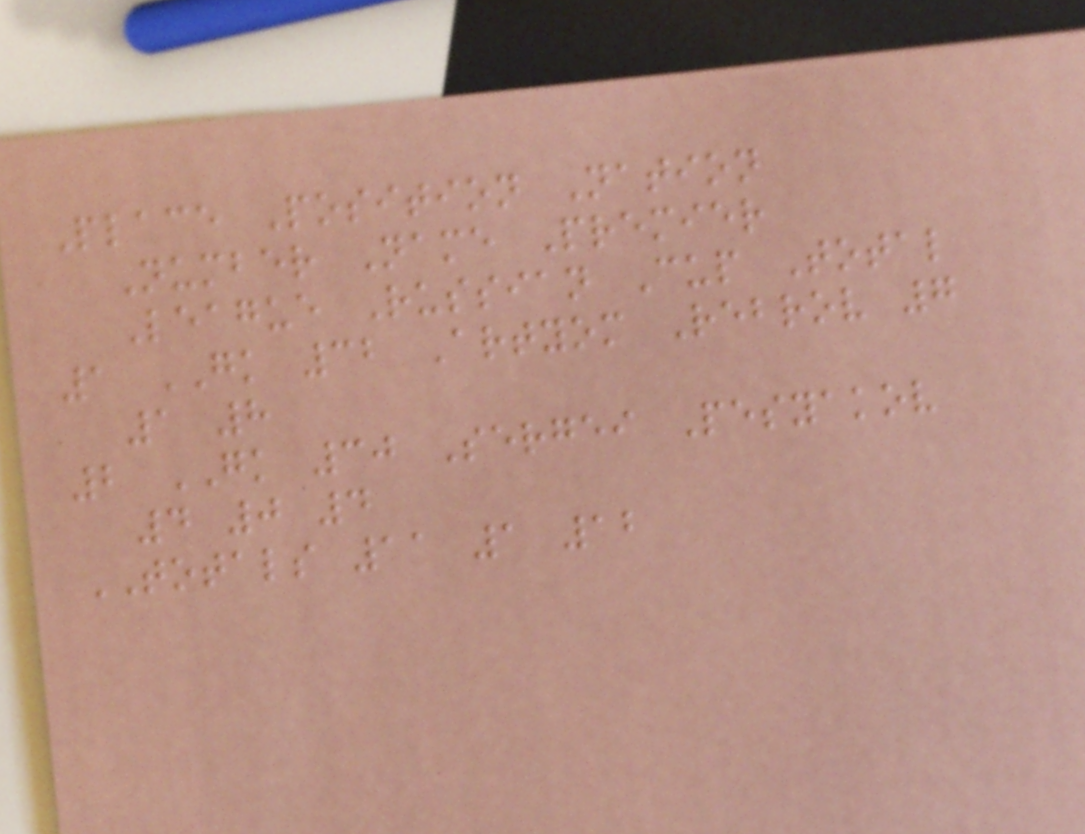Place Position Nation
Number Name Premier
League Russian Cup Total
1 GK 32 Artyom Rebrov 7
1 8
2 GK 30 Sergei Pesyakov
4 0 4
TOTALS 11 1 12
